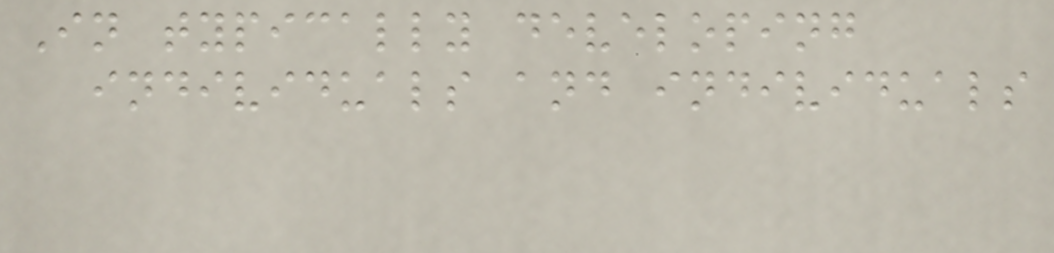In typically developing
individuals and individuals
